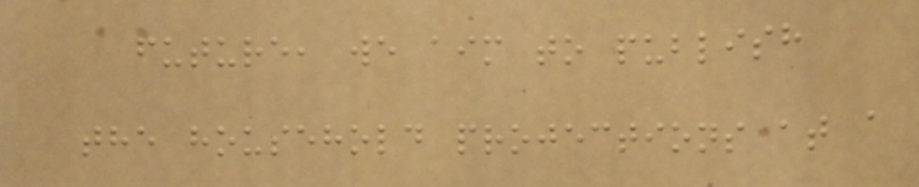future, we aim to publish
the household projections at a
